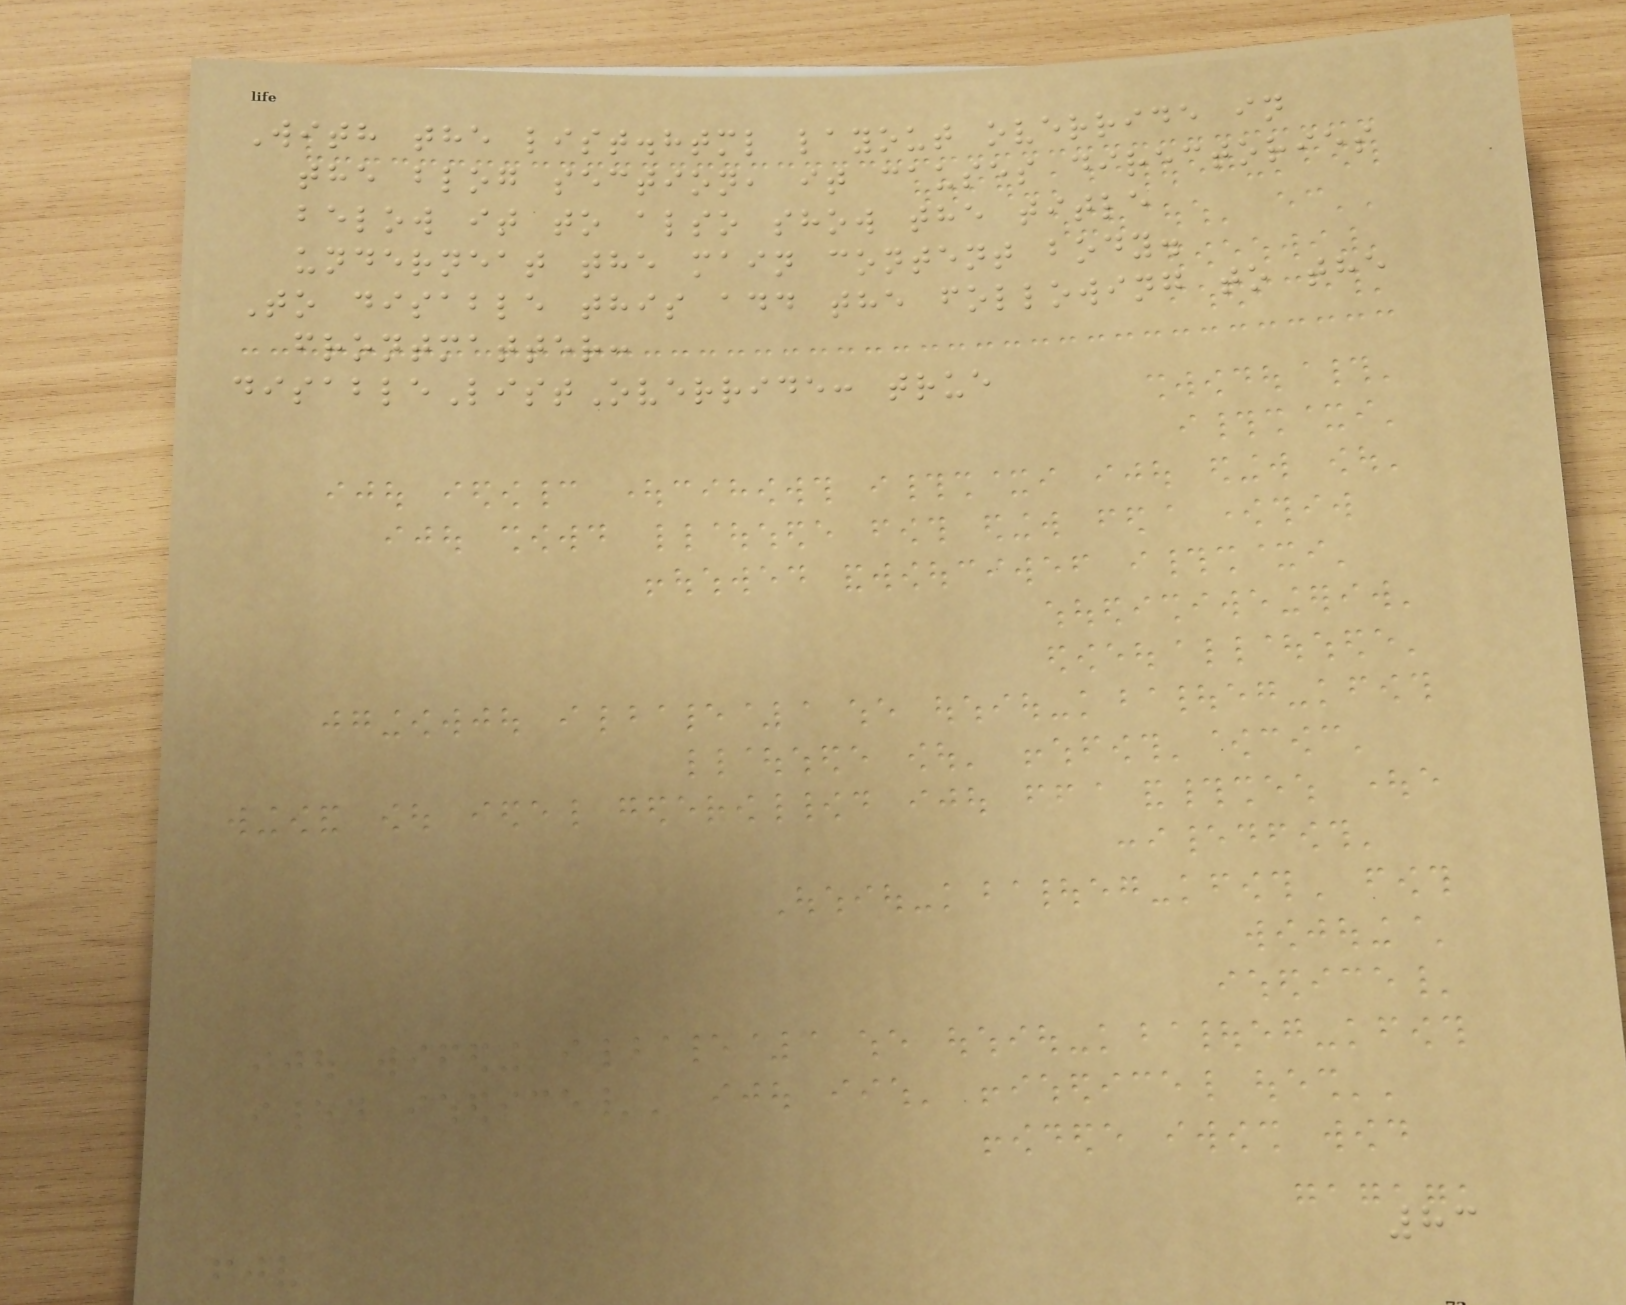With the list.html layout override in
the blog section, it causes directories
below it to also show the title
underneat the main content body.
To disable this add the following to the
frontmatter:
disableListOverride: true
83
